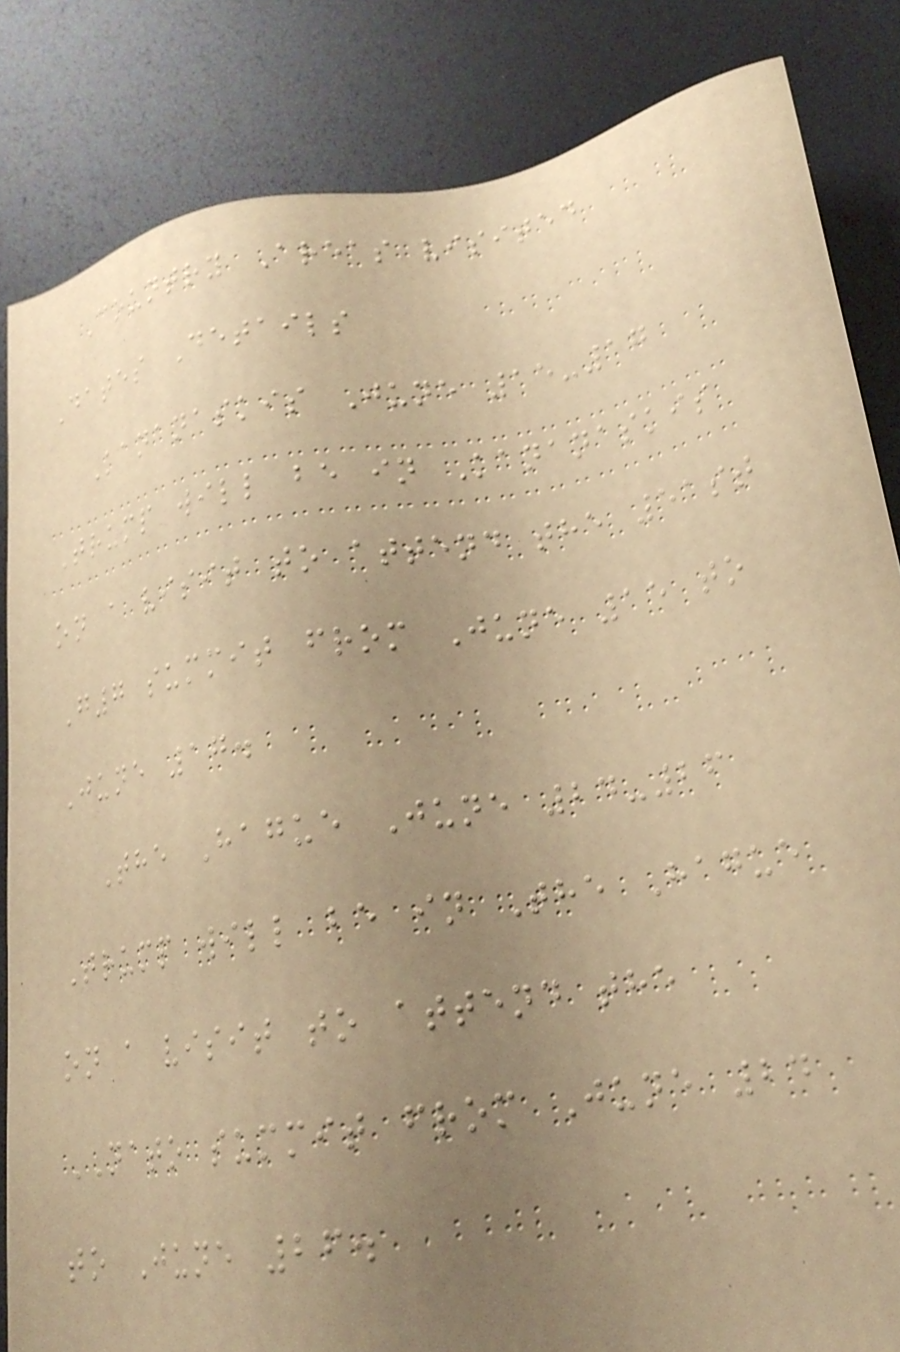Country Areas visited
Dates Details
Kananaskis June 15-17
Trump will be in Kananaskis
on a visit to attend the 51st
G7 summit from June 15 to
June 17.
The Hague June 24-26
Trump will be in The Hague
on a visit to attend the
NATO summit from June 24
to June 26.
